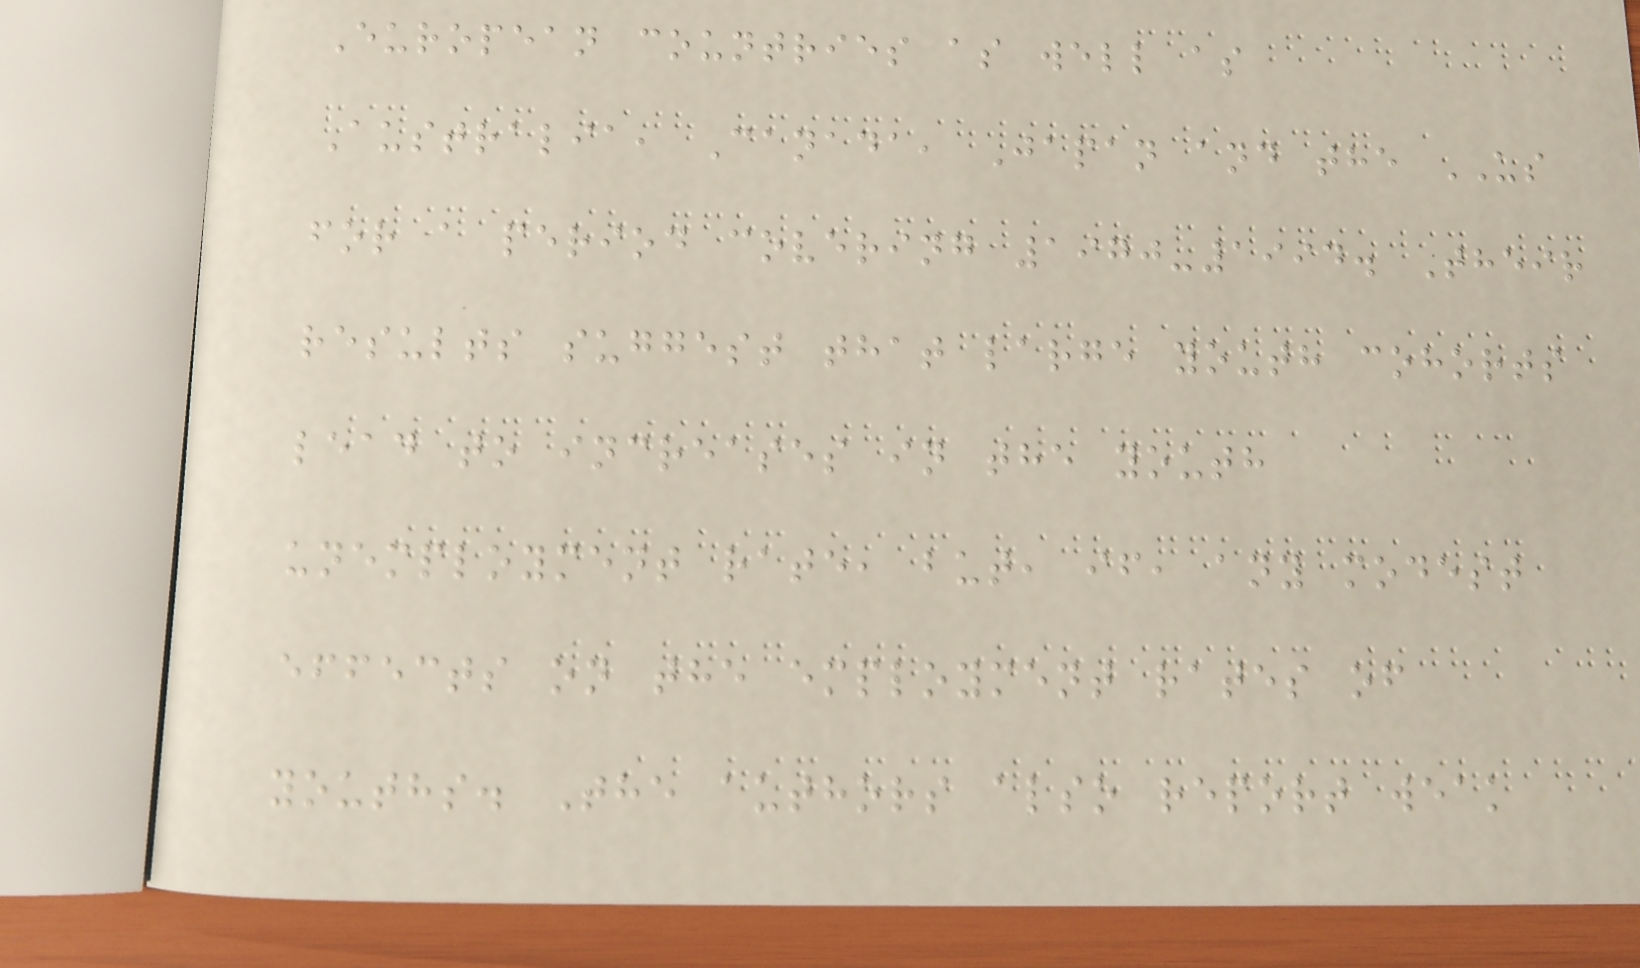European countries as well as
Australia, Canada, Japan and the US
for a period covering 1970-1994. Their
results suggest that large youth cohorts
lead to increases in the youth
unemployment rate, but, if, any modest
effects on the employment rates of
youths. The authors also report weak
